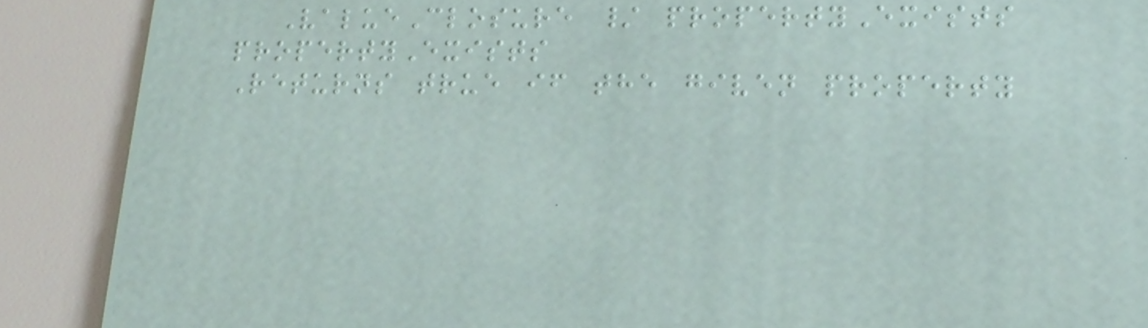ValueClosure / propertyExists
propertyExists
Returns true if the given property
